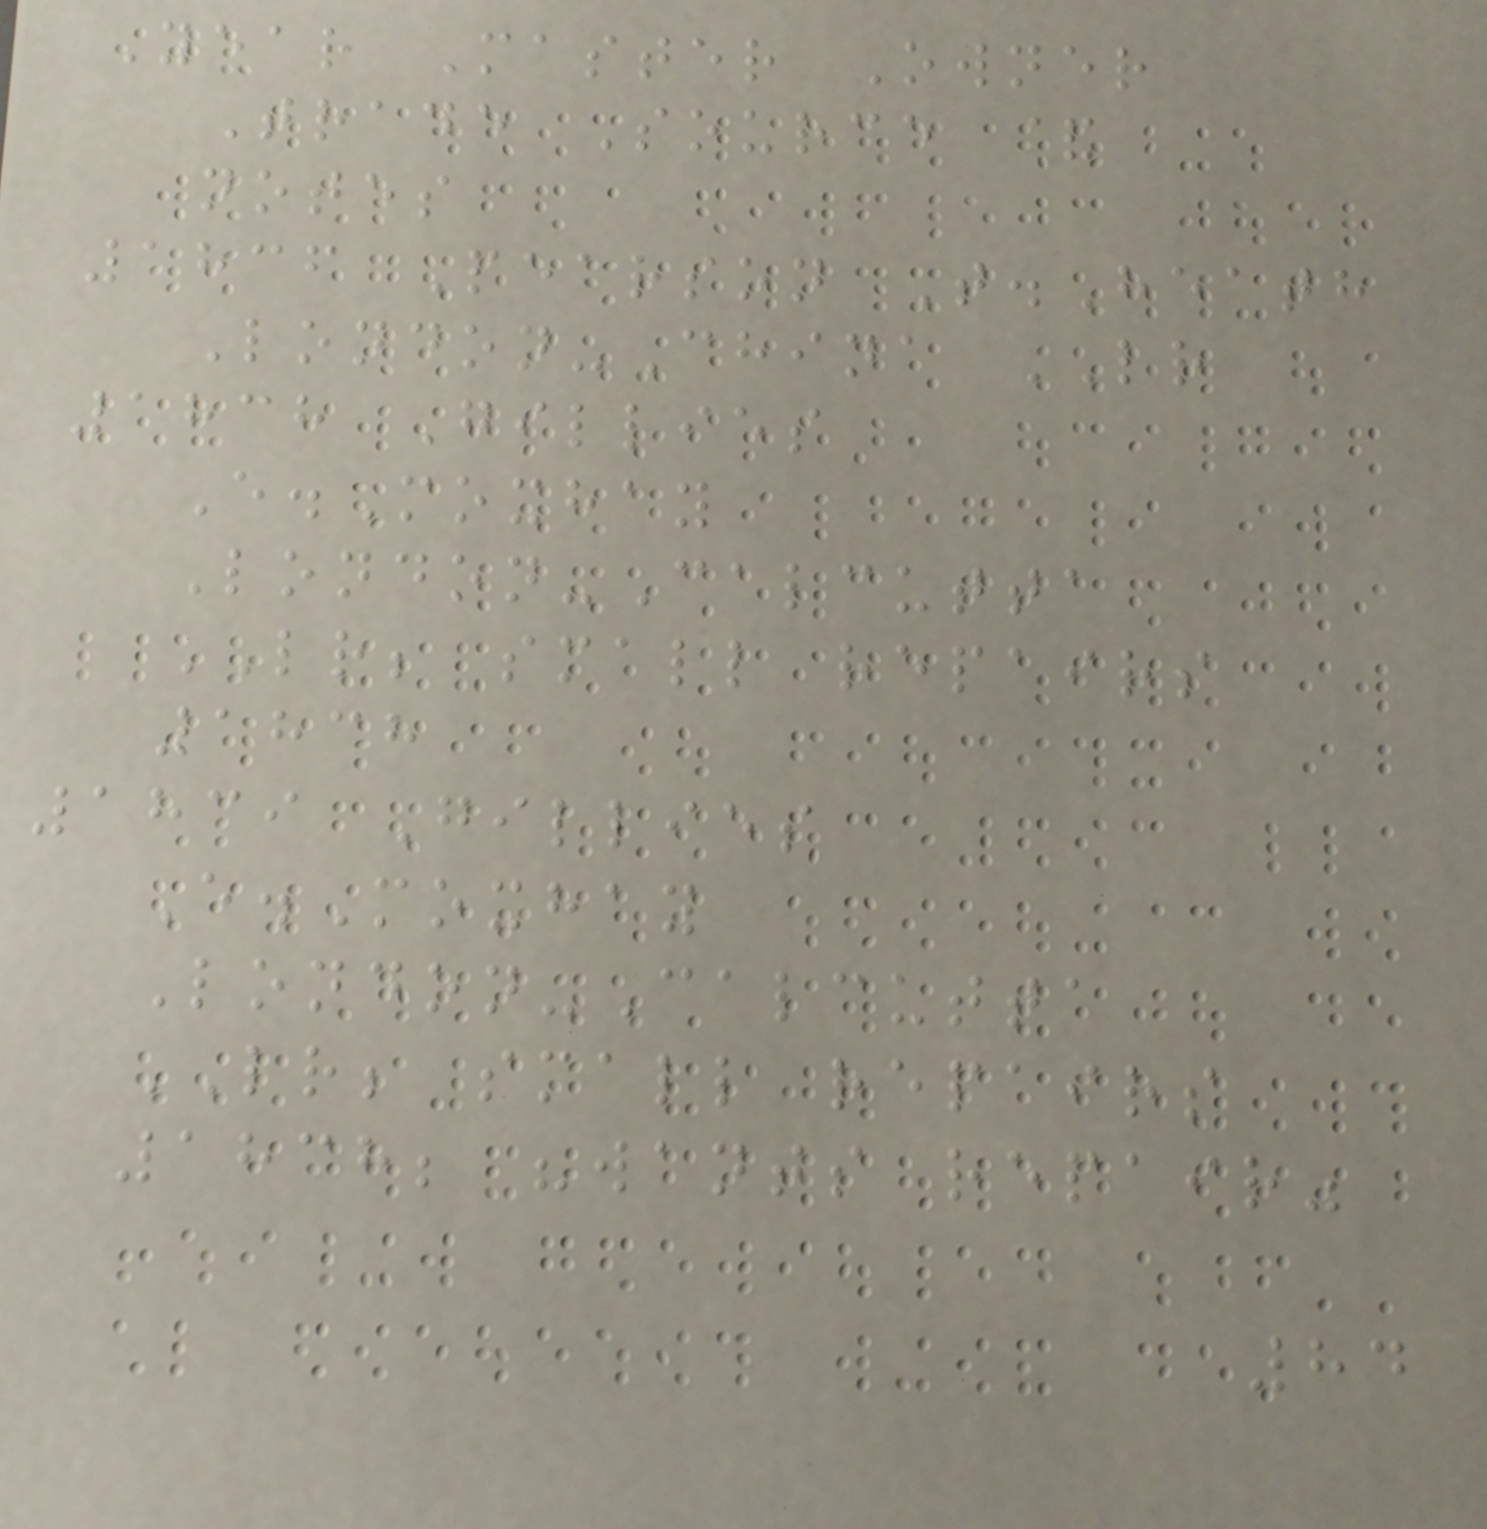Year Master Owner
Trade Source &
notes
1836 Pearson T.Heath
London-China LR
1838 Gillies
E.Moxhay
London-Calcutta
LR; small repairs
1838
1839 Gillies
E.Moxhay
London-Calcutta
LR; small repairs
1838; "wants repair"
84
